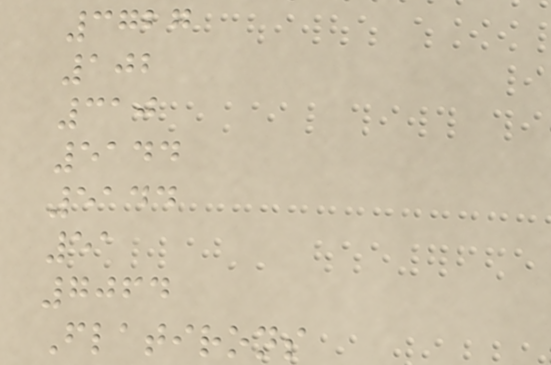3727
102
310
5144
5144
51
7064
Flatirons
